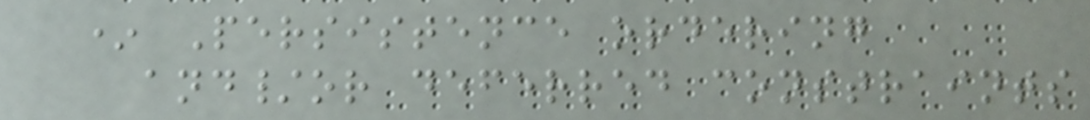* Persistence ordering
and/or deferred constraints
